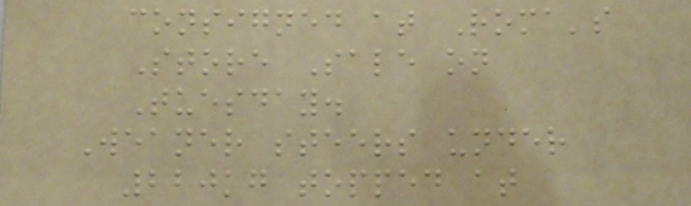consigned at Roma's
Store Sale on
Tuesday.
Weaner steers under
220kg topped at
